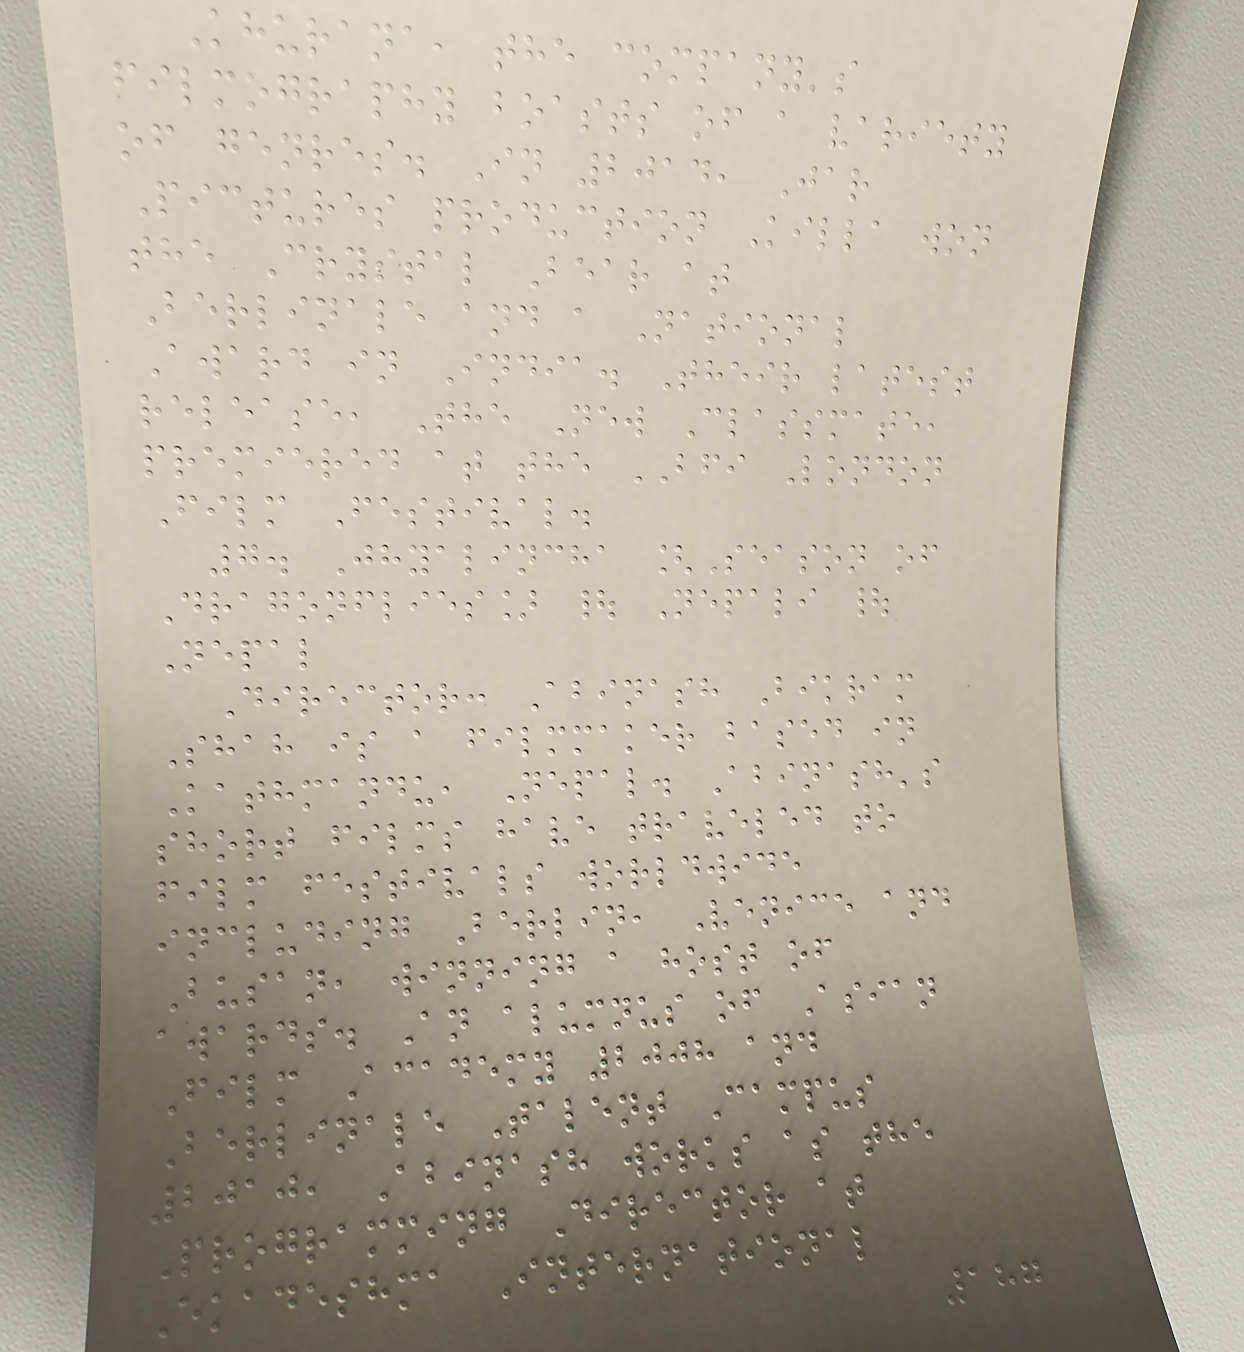Khurana, the company's
filmography boasts of a variety
of genres. In 2014, Jar
Pictures production Killa won
the Crystal Bear at
Berlinale and a National
Award in India. Their latest
release, The New Classmate,
premiered at the BFI London
Film Festival.
7. Jhyalincha [Season of
Dragonflies] | Nepali |
Nepal
Director: Abinash Bikram
Shah is a filmmaker based in
Kathmandu, Nepal. Abinash's
short films have traveled to
film festivals worldwide
including Berlin, Venice and
Busan, winning a host of
awards. An alumnus of Asian
Film Academy 2008 and
Berlinale Talent Campus
2010, Abinash works as the
Programming Director at
Ekadeshma International
187
